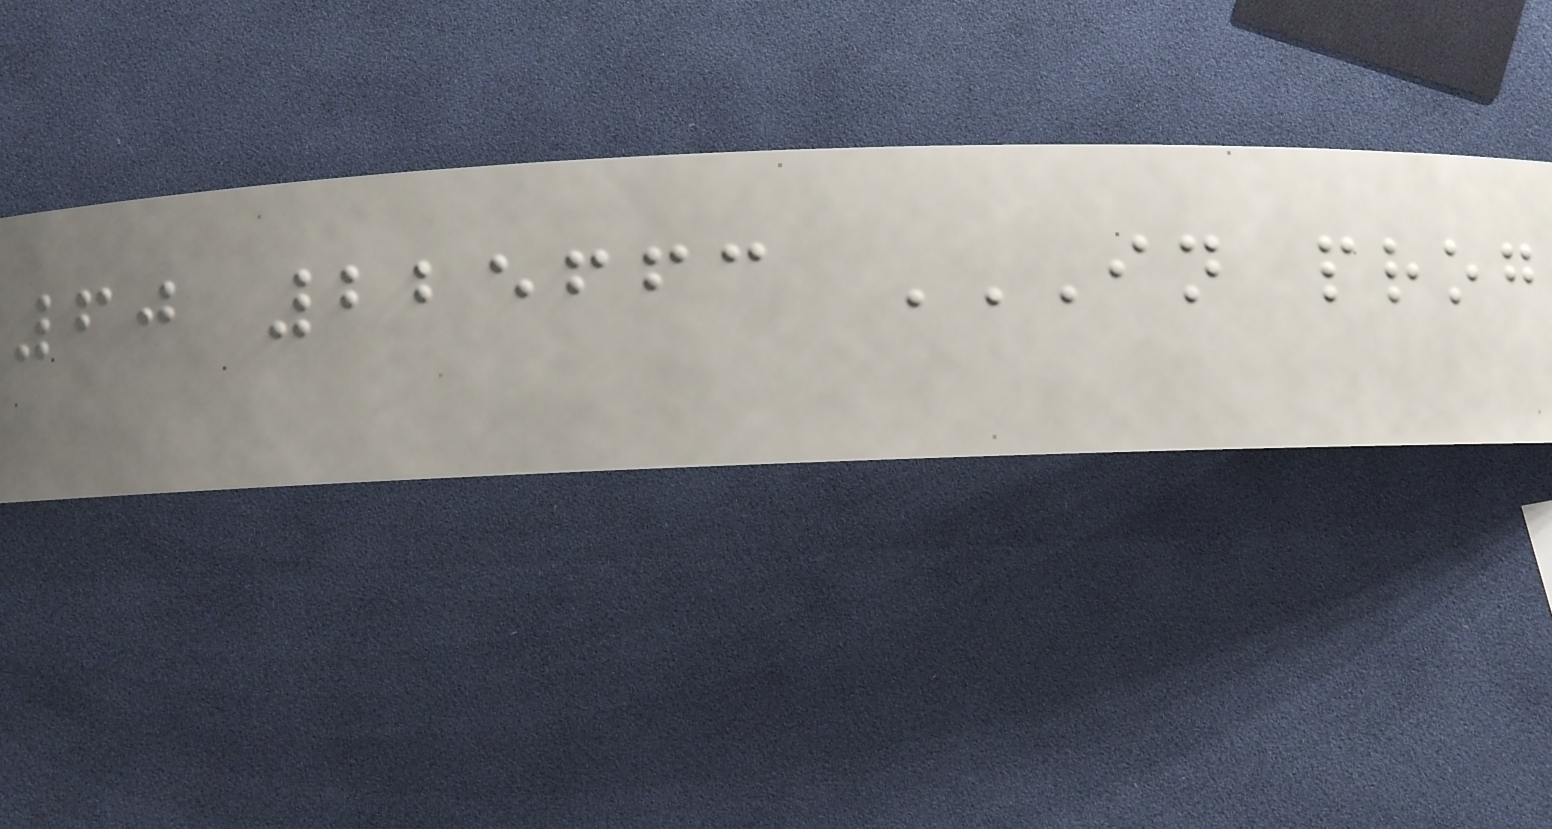60 225663 IN PROG
